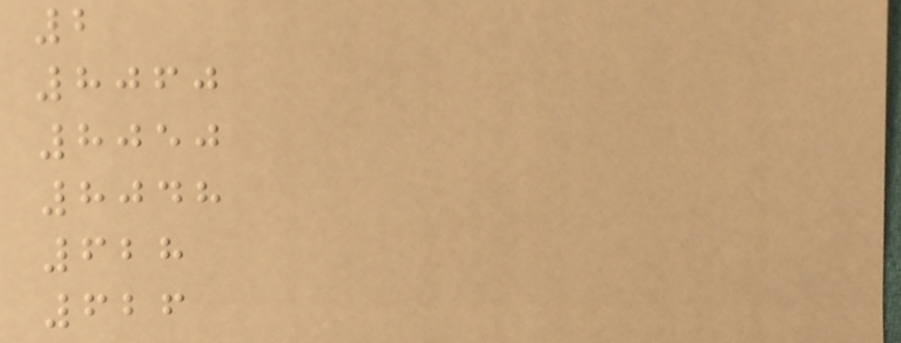2
8060
8050
8048
628
626
